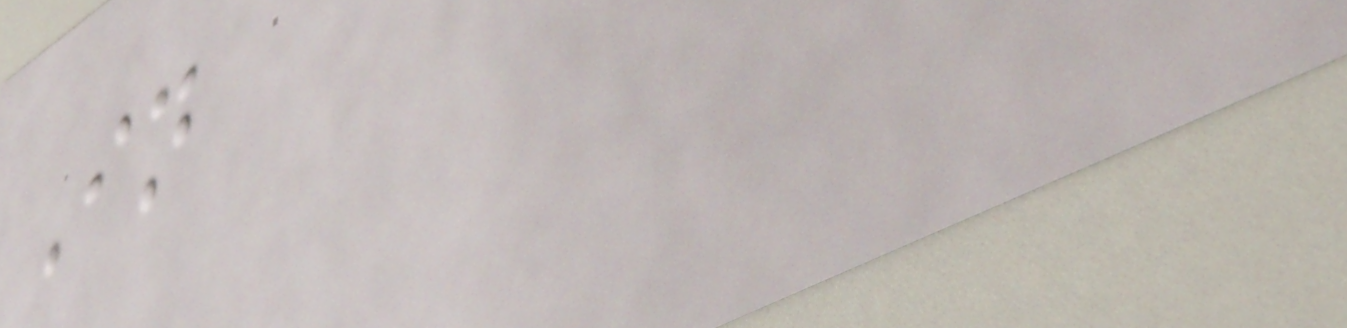In
